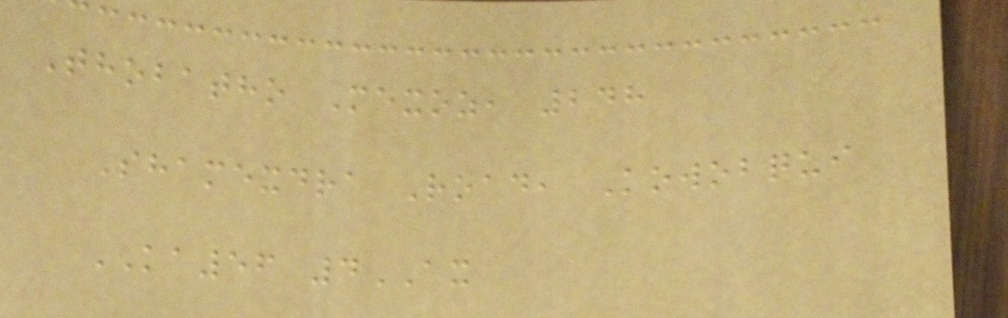Thobatho Mexoz, 248
Shamexdra Road, Kowobqui
KA56 4AX
